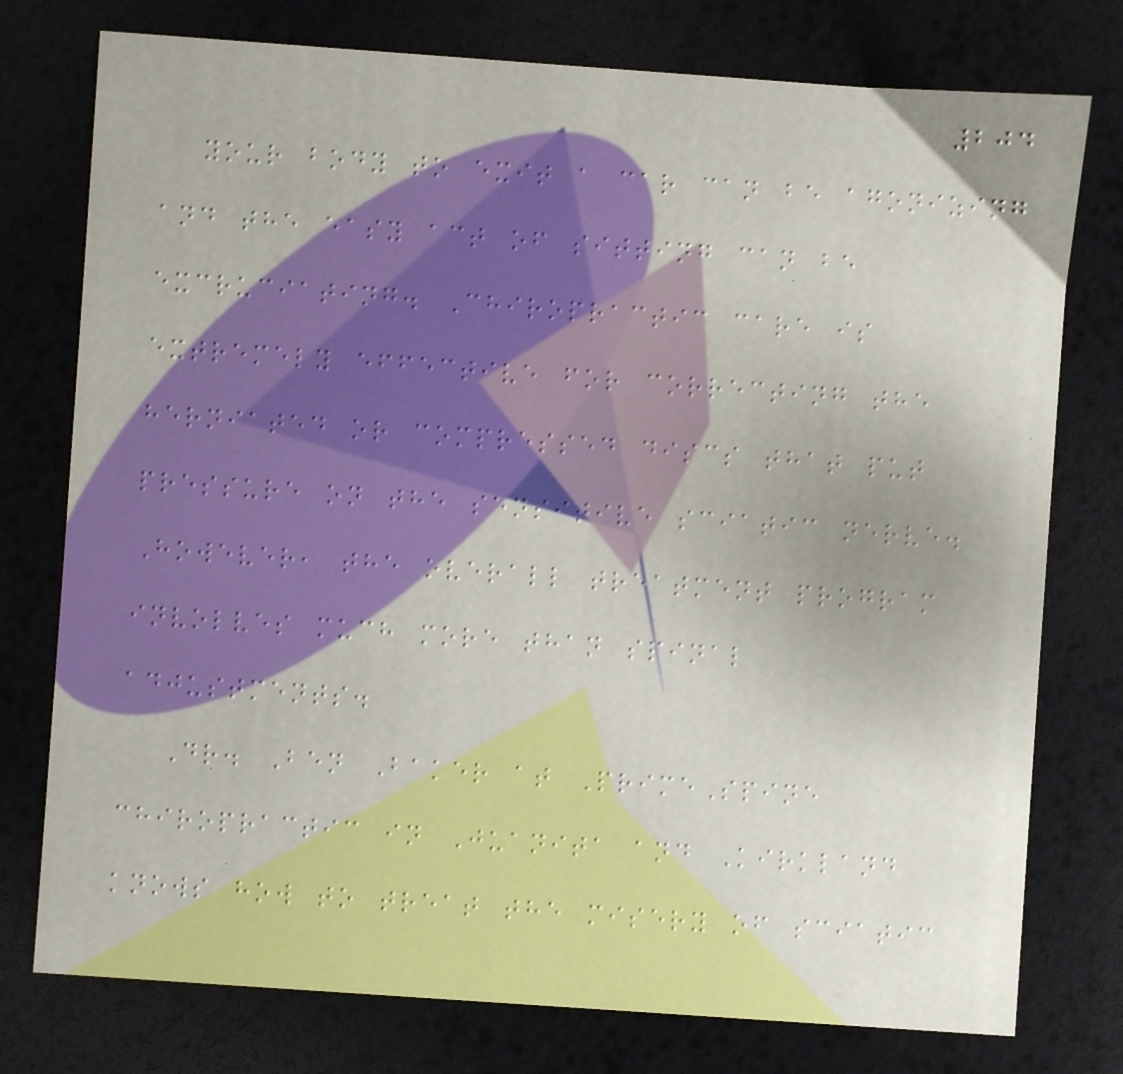204
your body to exit a car can be agonizing
and the easy act of sitting can be
excruciating. Chiropractic care is
extremely effective for correcting the
herniated or compressed discs that put
pressure on the sensitive sciatic nerve.
However, the overall treatment program
involves much more than spinal
adjustments.
Dr. Ben Baker at PrimeSpine
chiropractic in Juanita and Kirkland
knows how to treat the misery of sciatic
